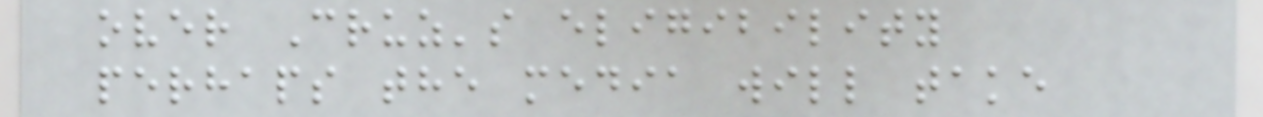over Cruz's eligibility
perhaps the media will take
